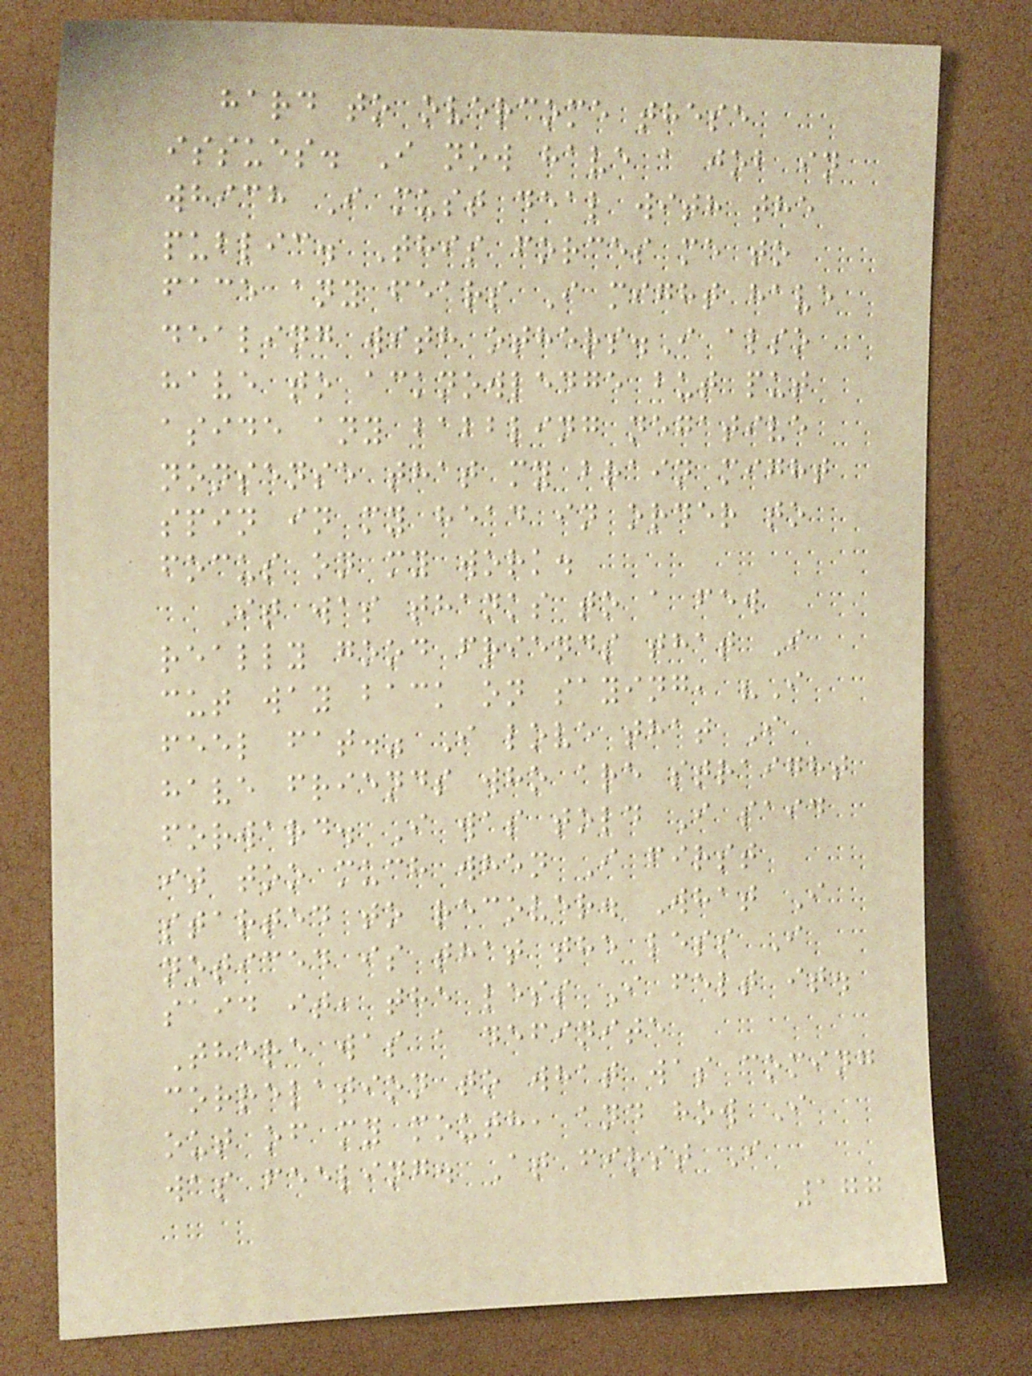hard to overcome these
issues. I now have a job in
which I must deal with the
public. This forces me to
face any fears I might have
dealing with others.I also
have to acknowledge but put
aside any babbling negative
nonsense that my brain might
spin in my head in order to
focus on my work.
It was thanks to a few
really good friends that I
cut way back on saying, "I
feel fat." I love that I
have friends who are straight
forward. I was told I said
it too much when I first
started to recover. What I
noticed is that the less I
said it, the less I felt it.
There was a definite
correlation to what was coming
out of my mouth, and how I
was feeling. At first I
177
